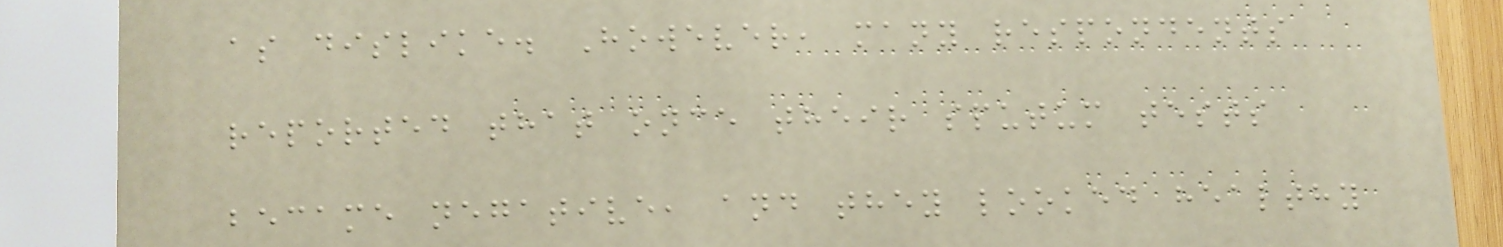as dislike. However, many respondents
reported that once their sputum tests
became negative, and they looked healthy
